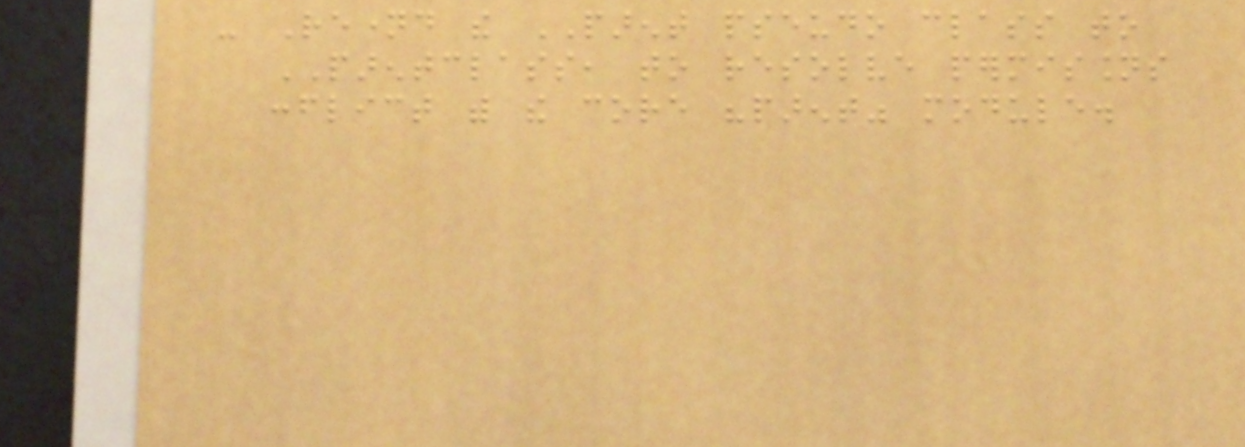- Renamed the PARENT pseudo class to
PARENTCLASS, to resolve permissions
conflict with the core "parent" module.
